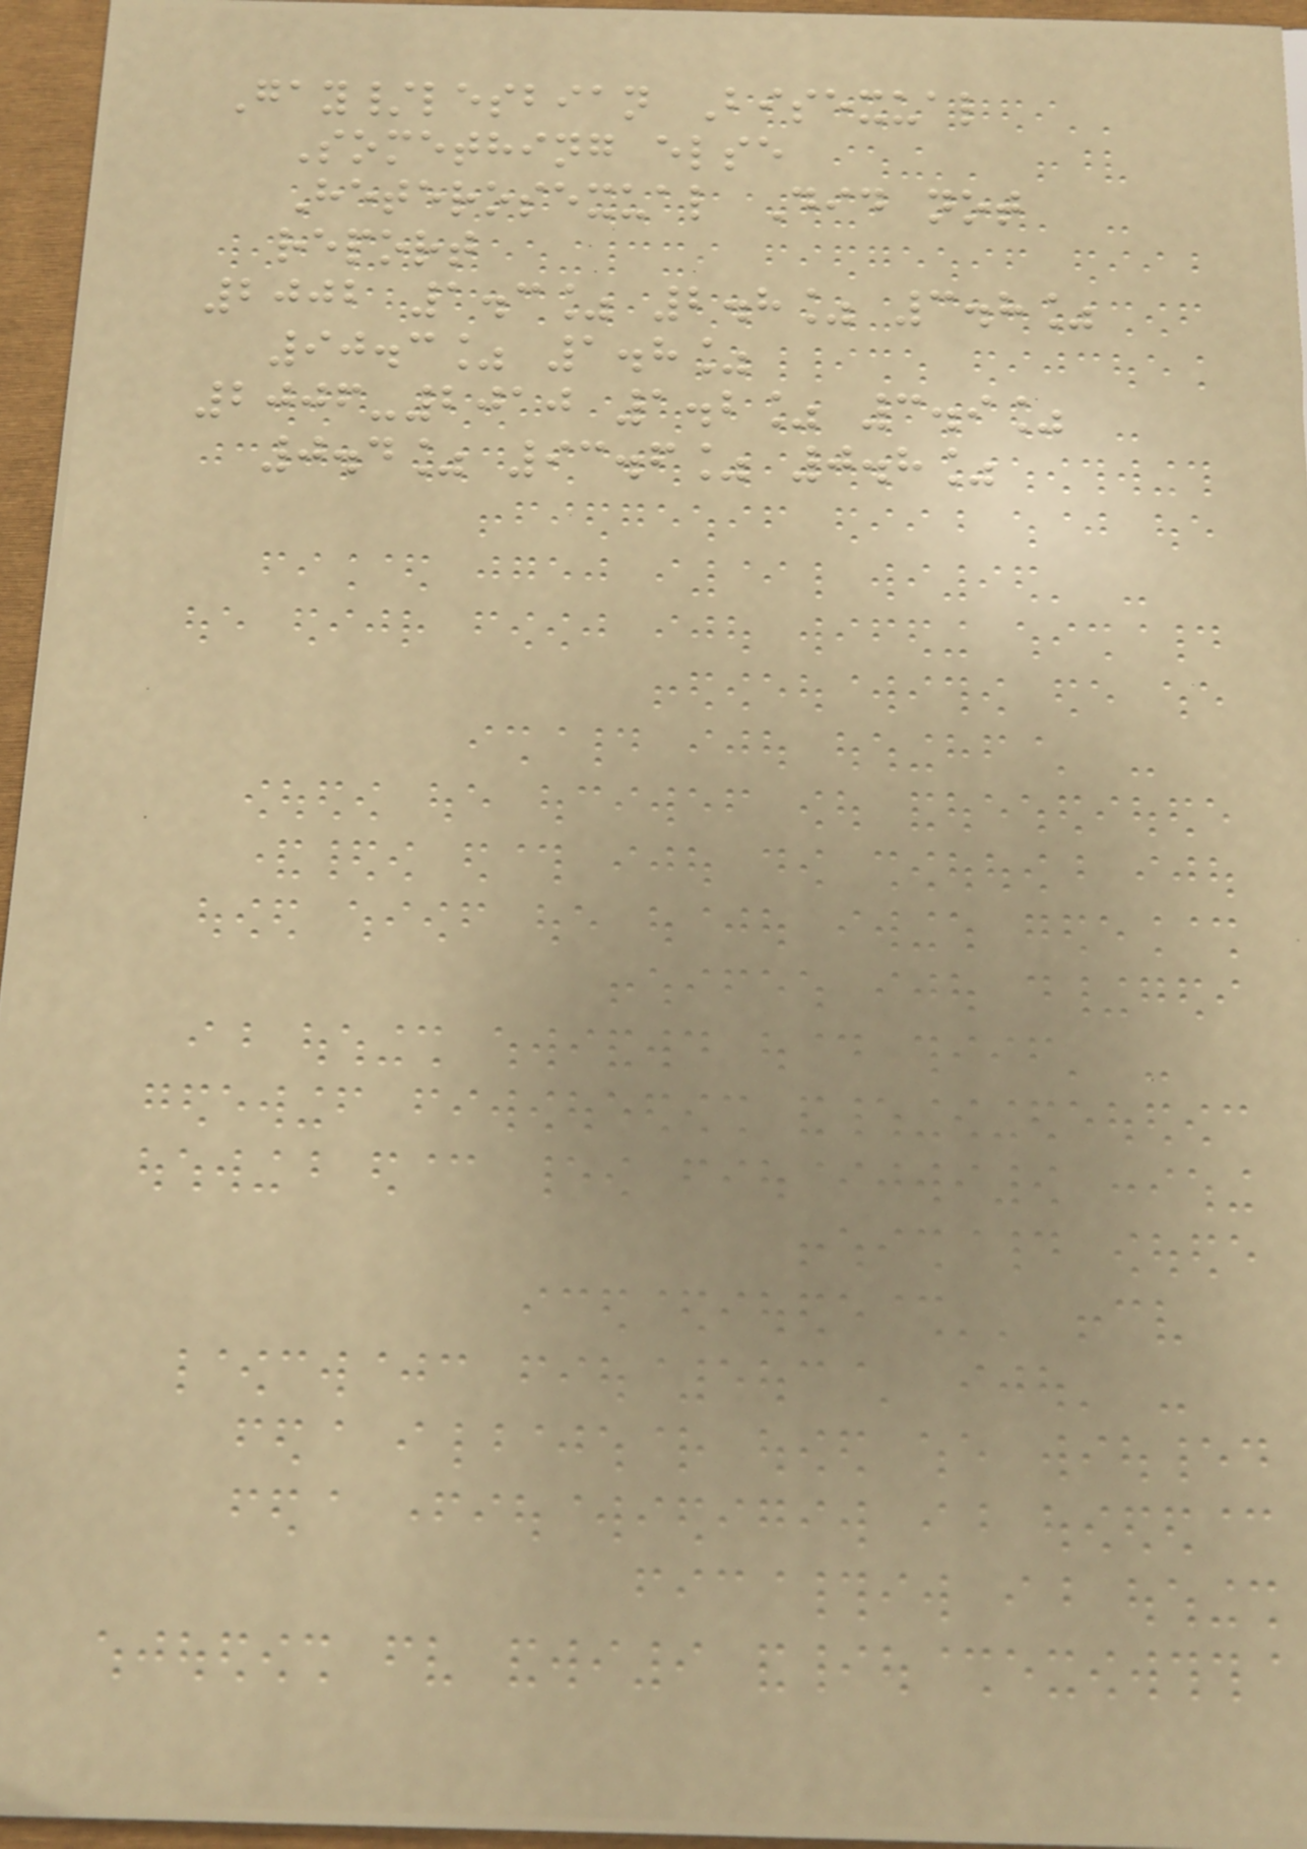Gay/lesbian Bisexual
Something else
Heterosexual Did not
report
2002 1.3% 2.8% 3.8%
90.3% 1.8%
2006-2010 1.2% 3.9%
0.4% 93.6% 0.8%
